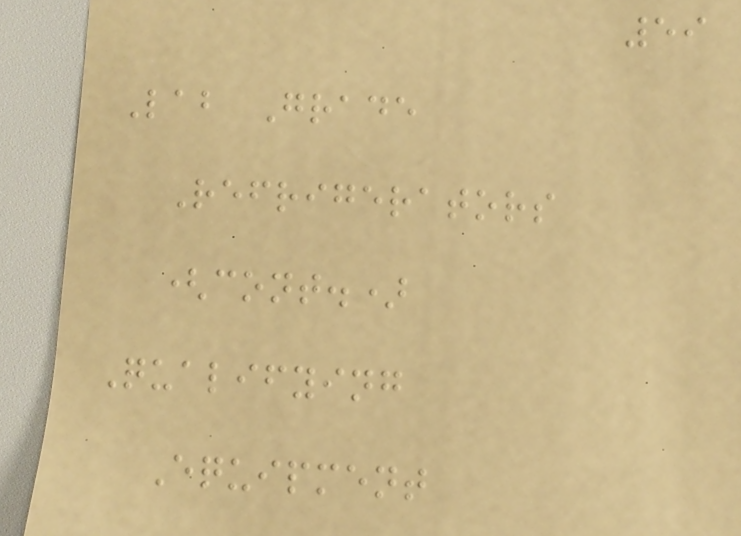59
Lab Grade
Refrigerators
(cont.)
Qualifying
Equipment
